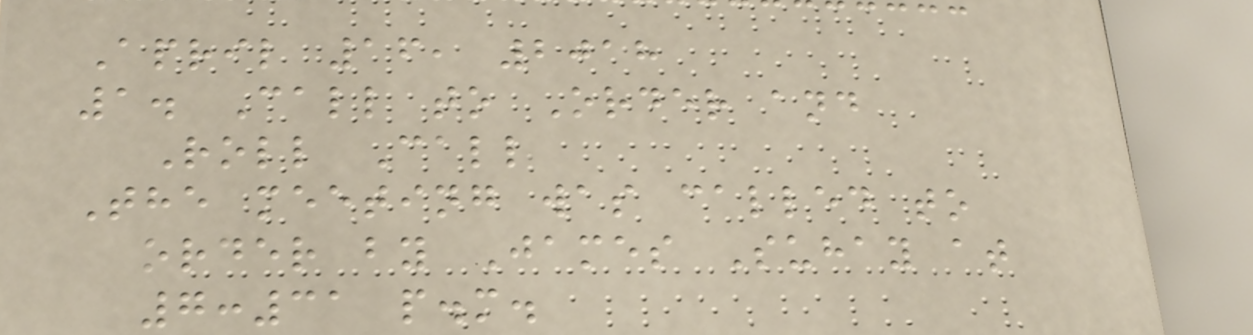April 16, 2018
1. Call to Order and
Roll Call
The meeting was called to
order by James Suhay at
7:31 p.m.
